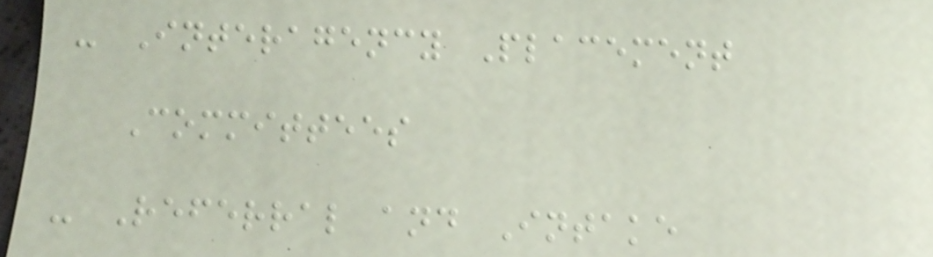- Interagency Placement
Committees
- Referral and Intake
